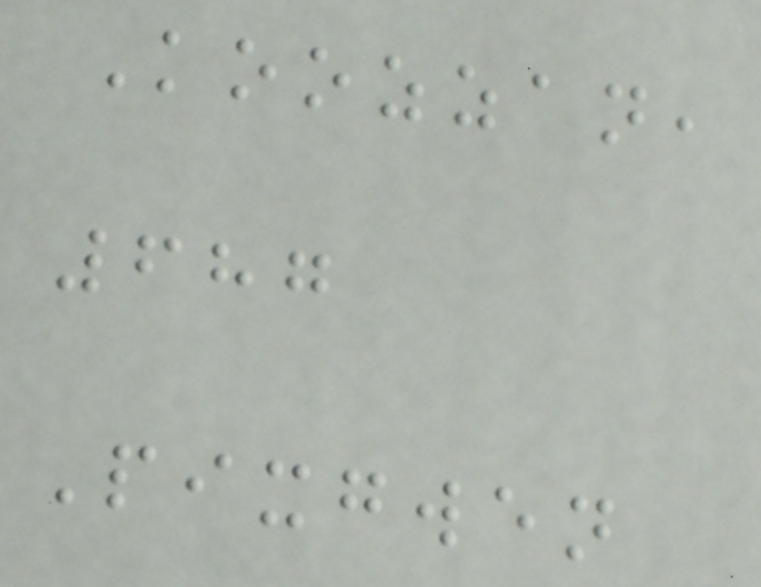Koozzan,
687
Pixgwen
